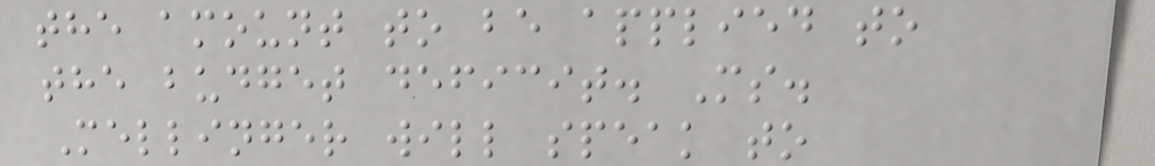the amount to be applied to
the budget deficit. Ms.
Mellinger will speak to
